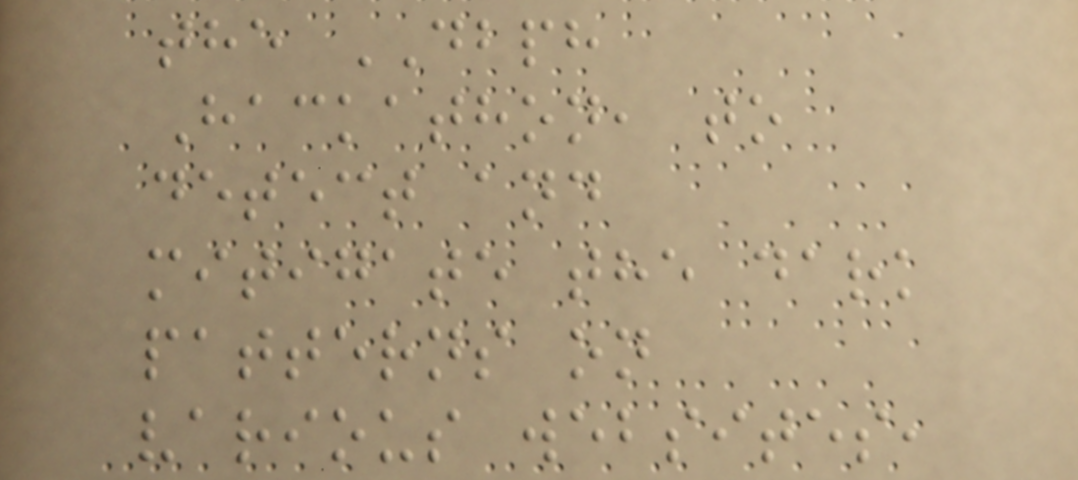the DBPH
Hackathon, to
detect and
mitigate the dark
patterns on
various websites,
